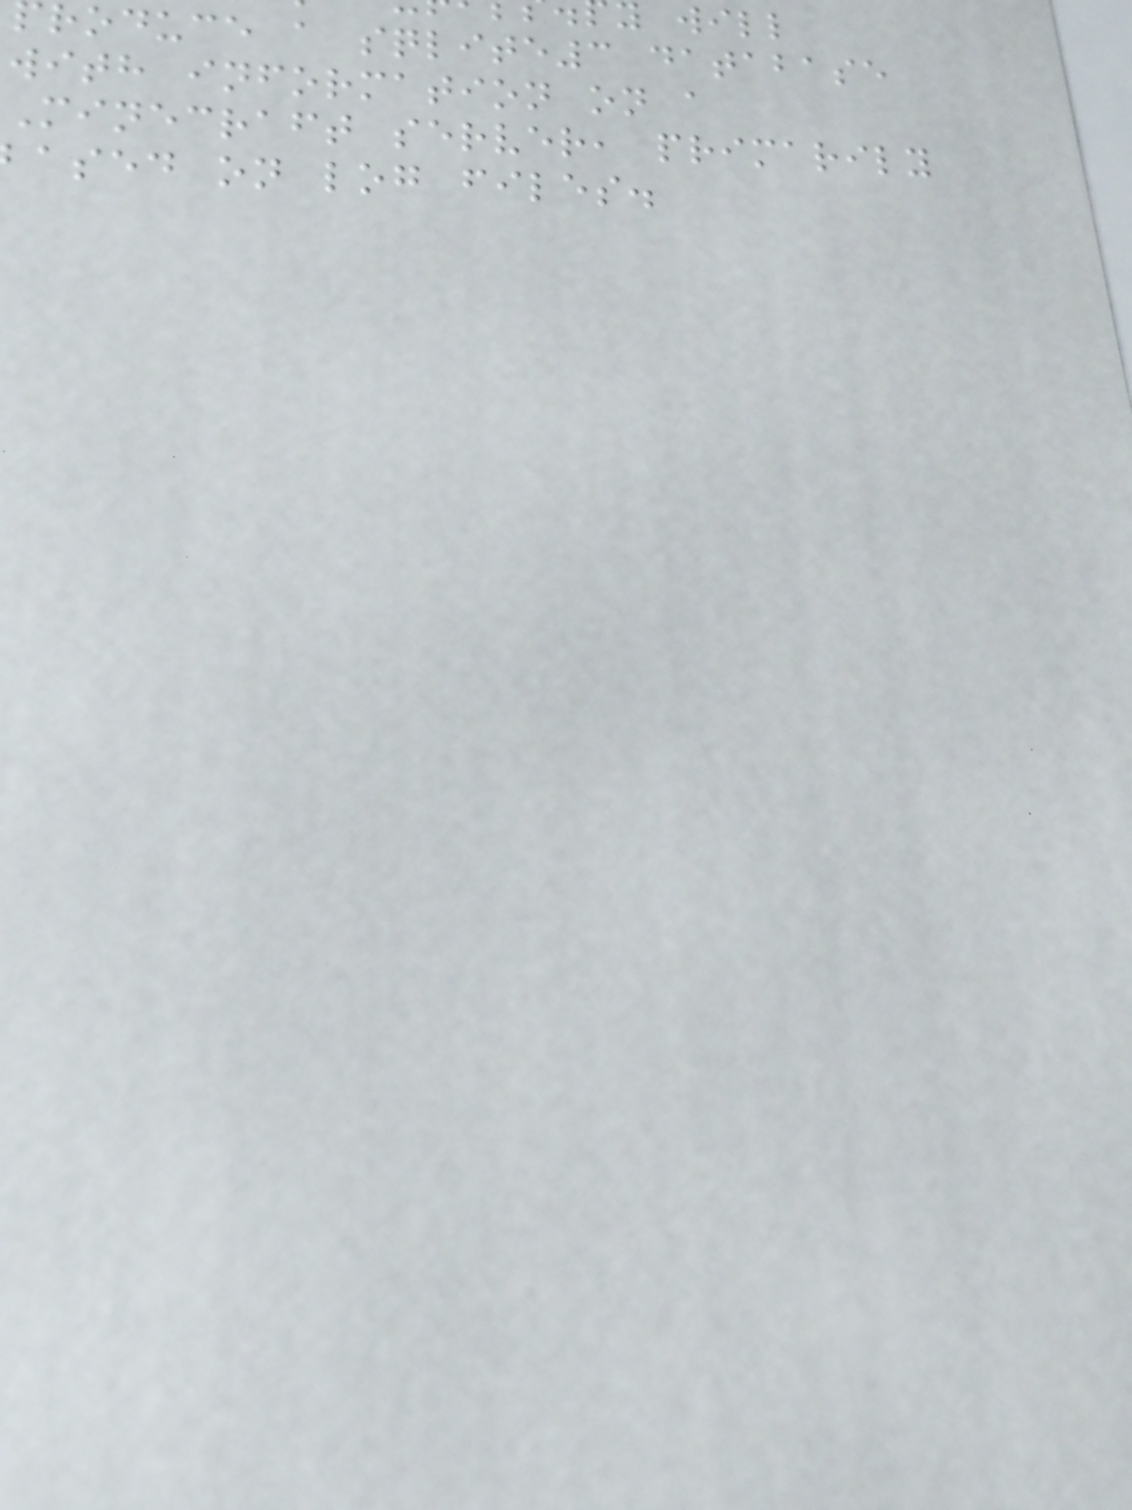roduce a sqlite3 database
with information on a
Minecraft server, primarily
ased on log files.
